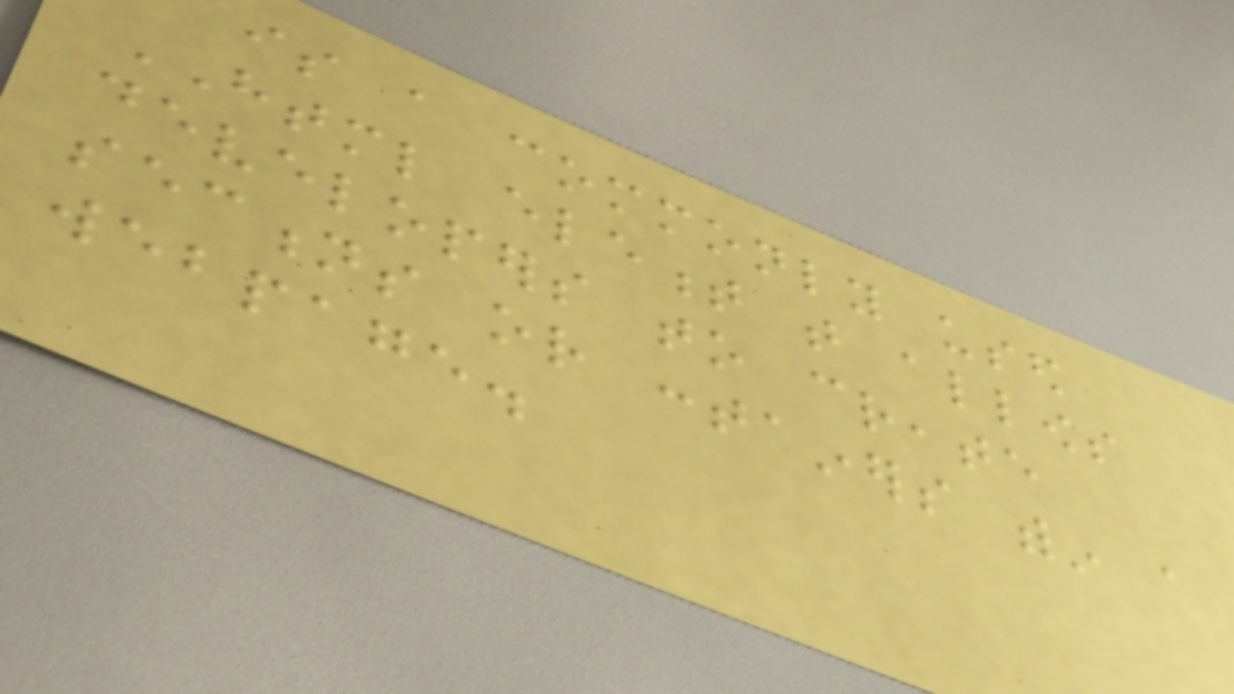is a commonly used
HTML element that allows
developers to create
sections or containers within a
webpage.
